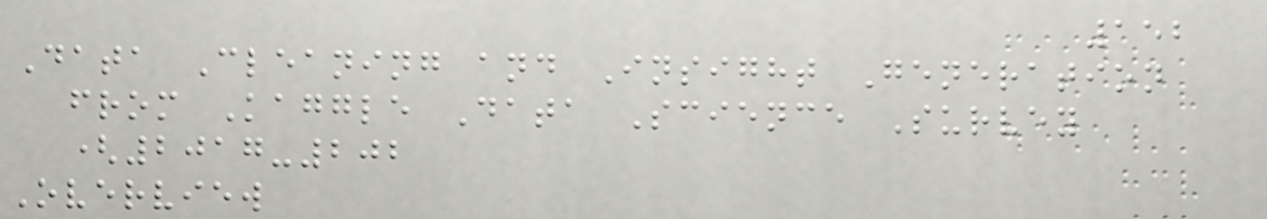152
Data Cleaning and Insight Generation
from Kaggle Data Science Survey
(2017-202
Overview
